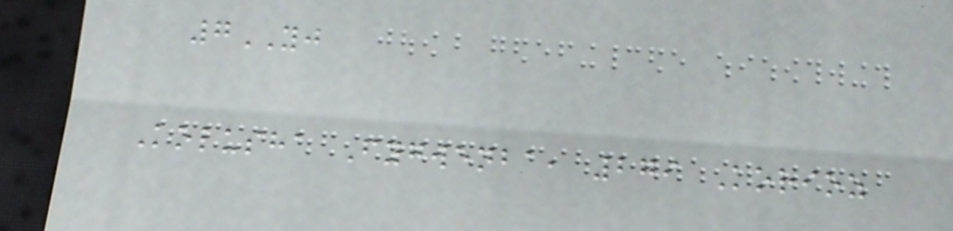7YJ
Kolusha Fygwenba, 279 Korioz
